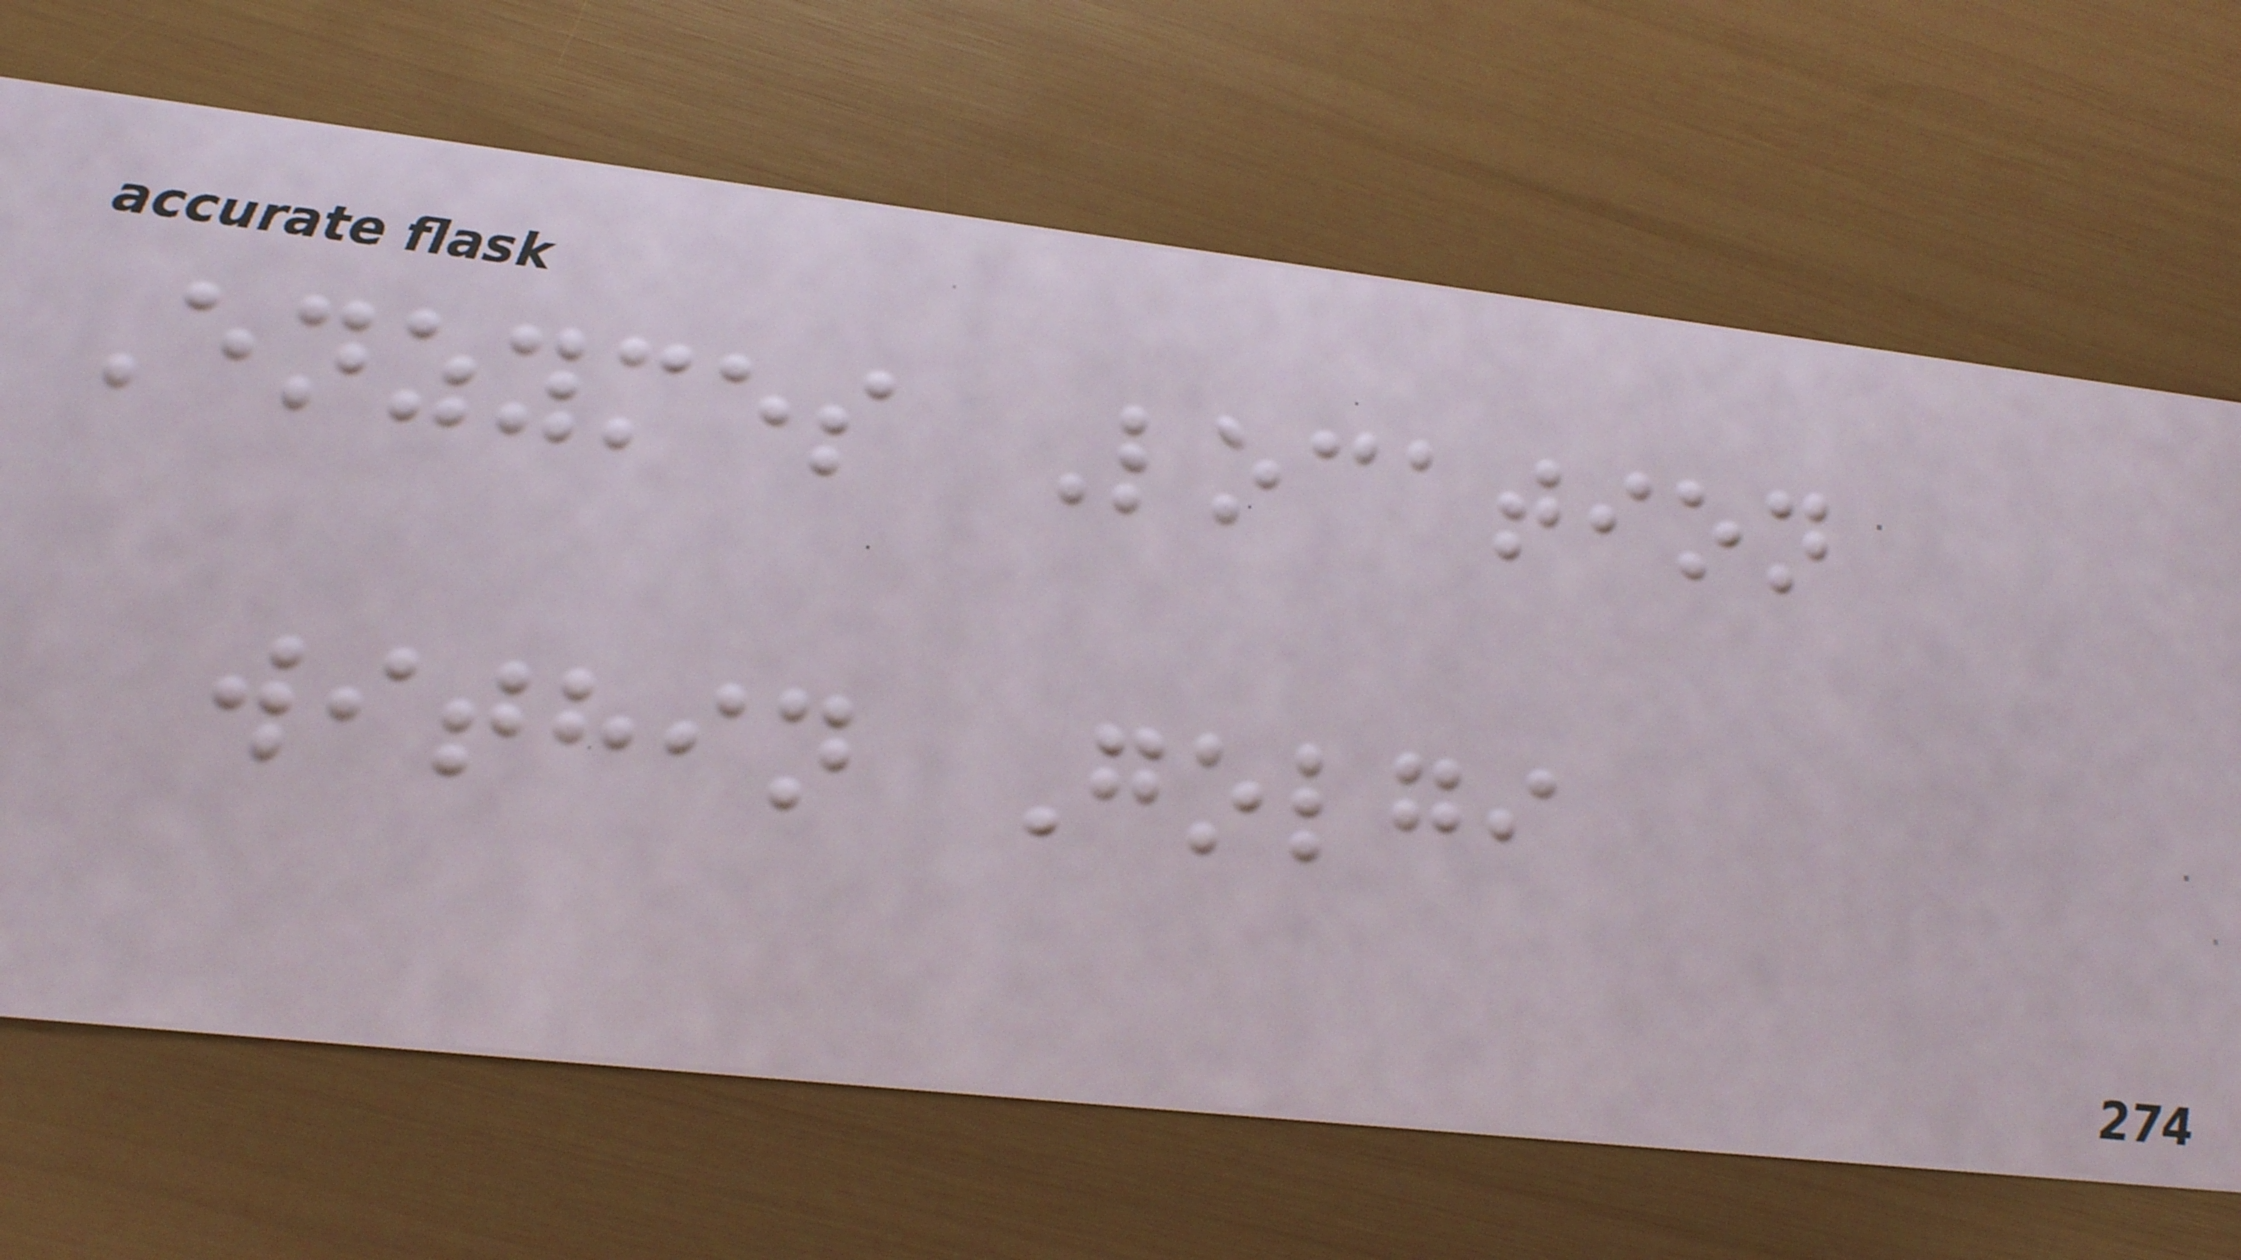Enzymes Location
within Golgi
